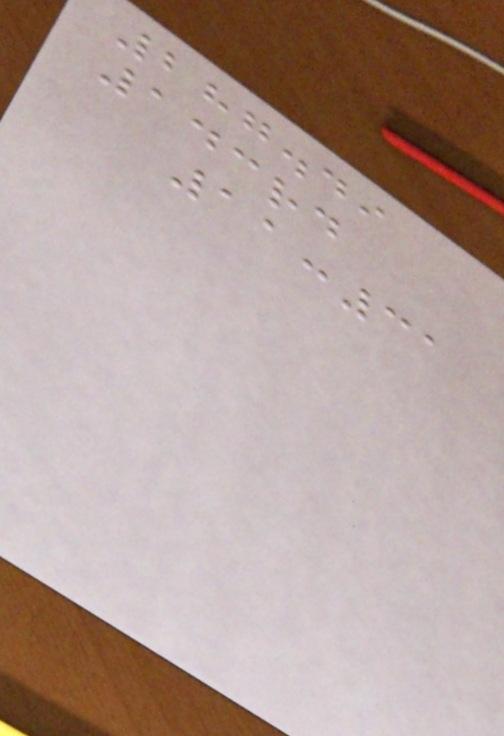287.49
143rd
11:31
